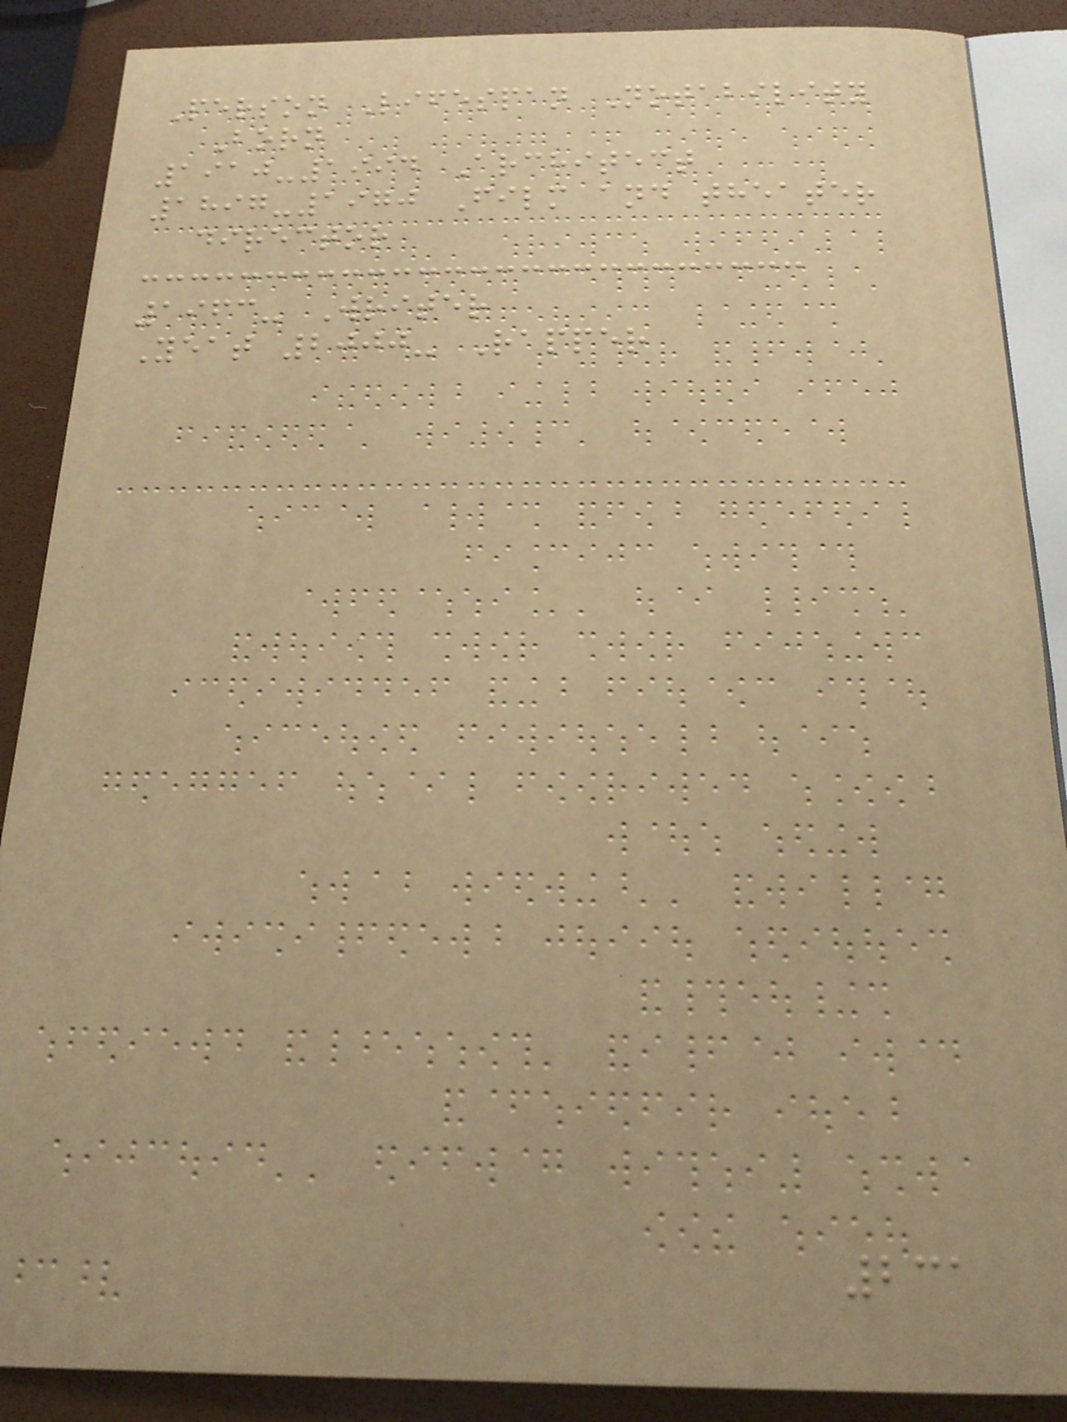Person Lifespan Notability
Born
1910-1994 Architect
1897-1970 Film and theater
director
1963- Writer
Yeat 2000- Rapper
231
